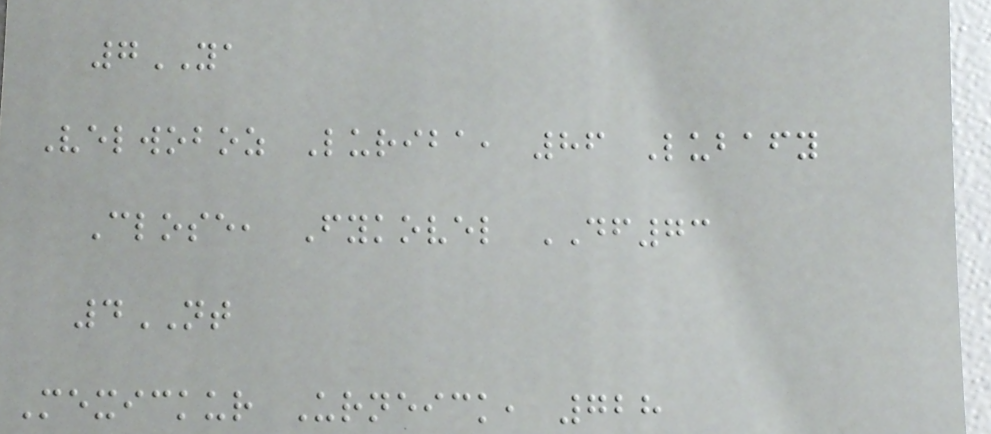7YA
Velwoboz Luriba, 86 Lubafy
Close, Fykovel DF73
4NT
Mexickur Urneick, 728
